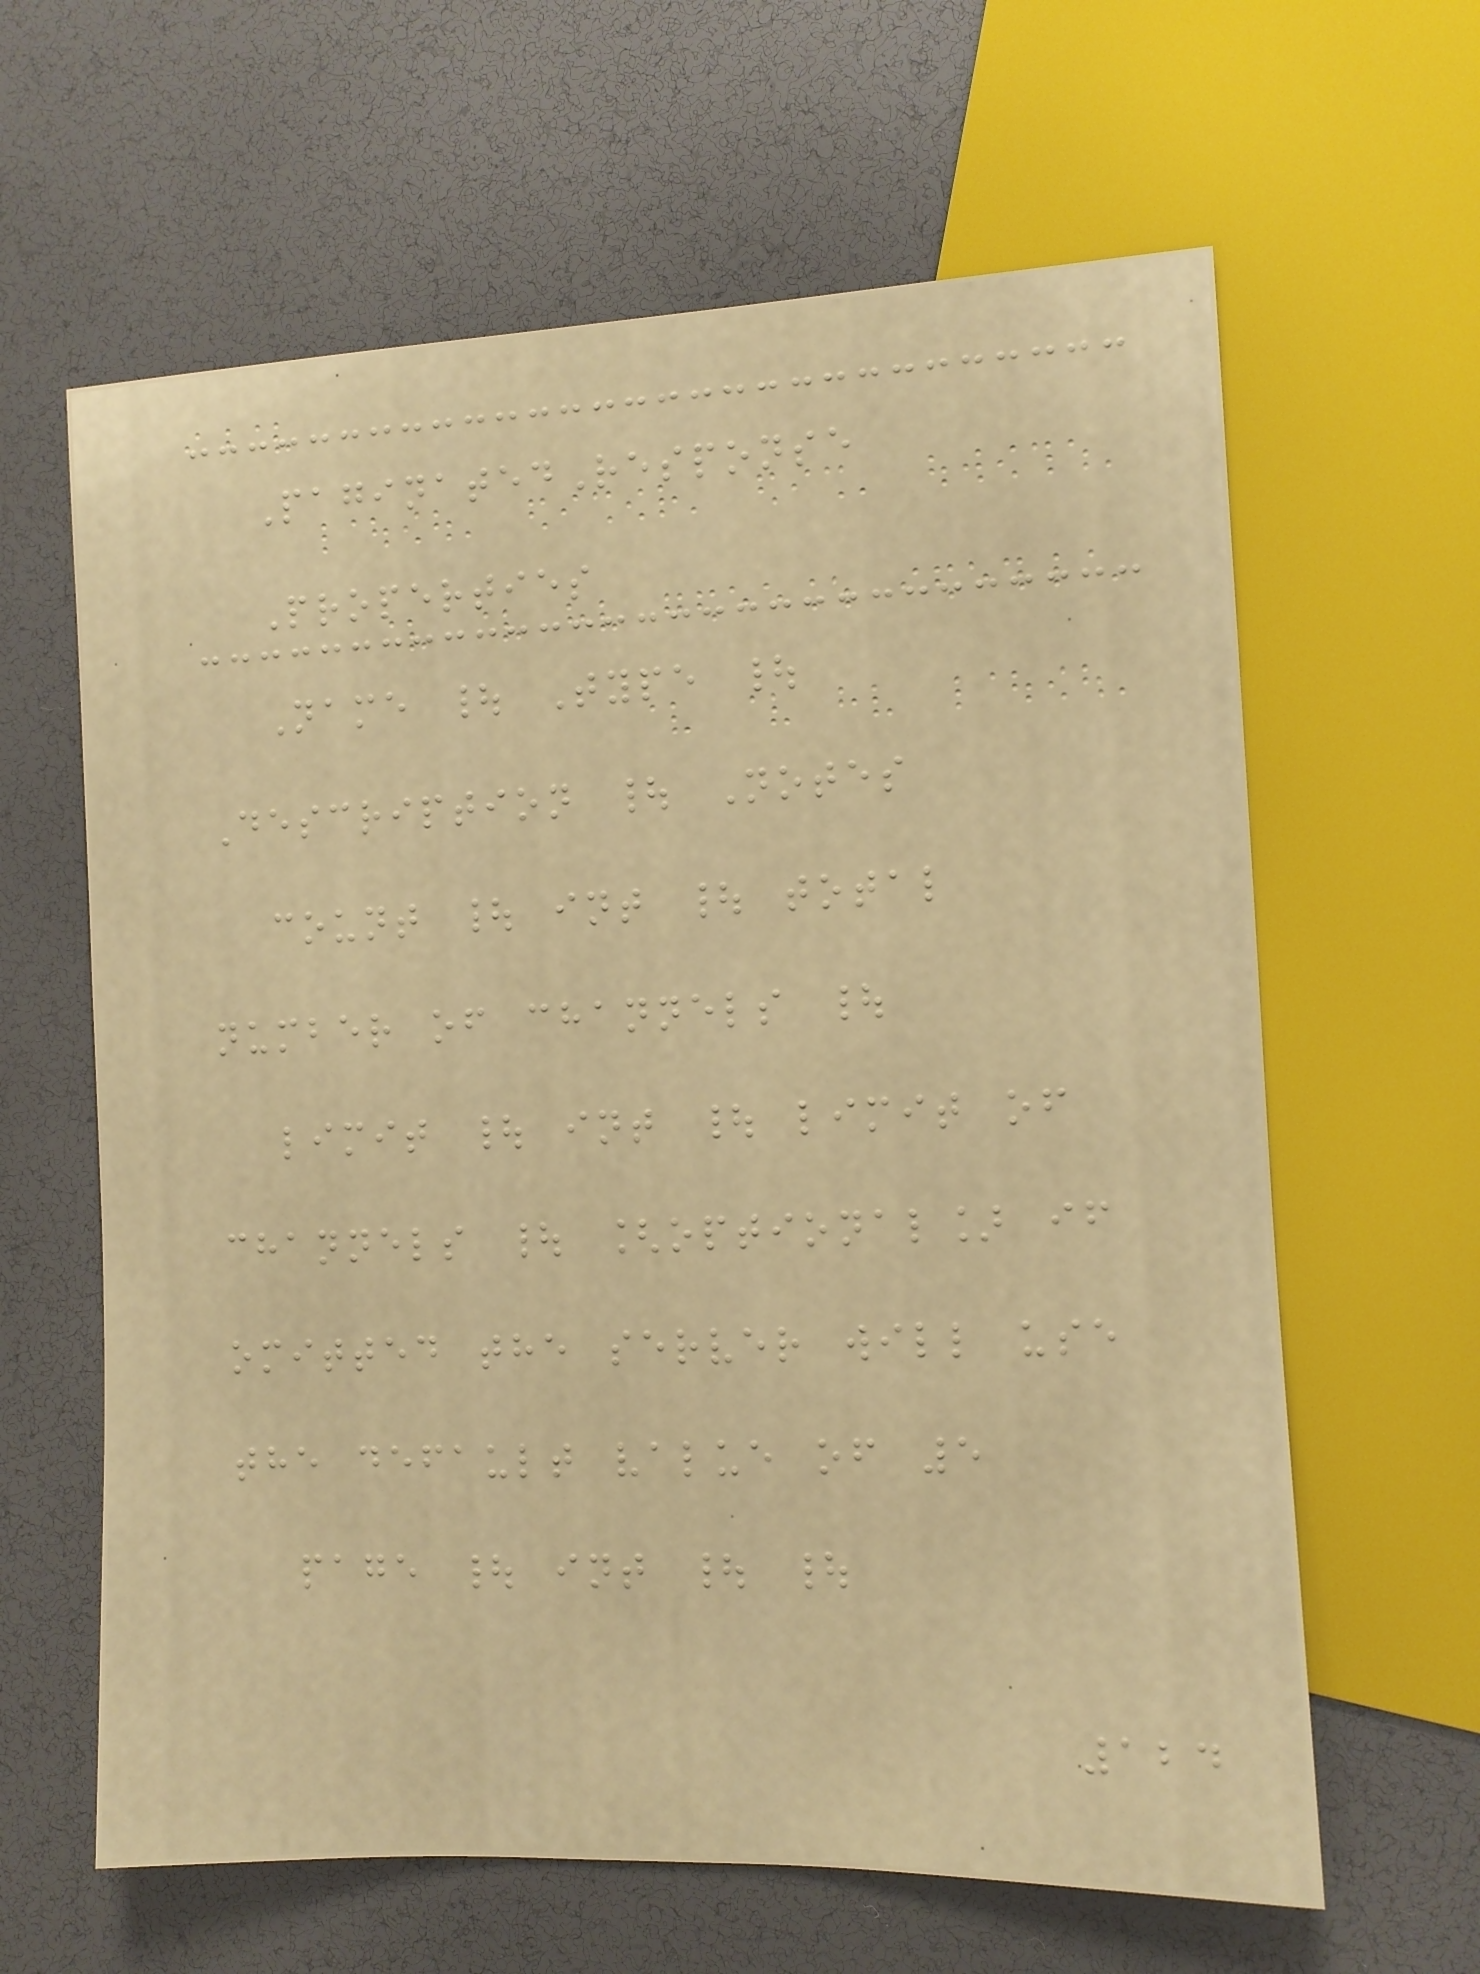PaginatedResponse
Properties
Name | Type |
Description | Notes
count | int | total
number of channels |
limit | int | limit of
channels | [optional] if
omitted the server will use
the default value of 5
page | int | |
124
